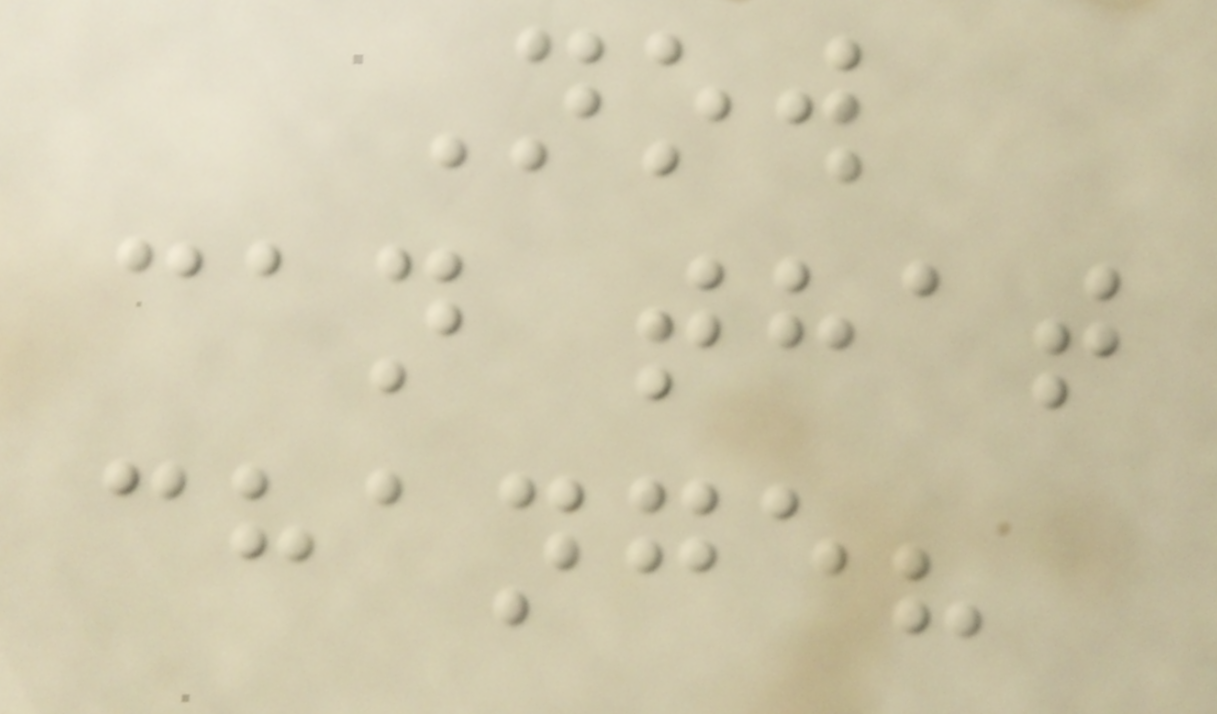Now
can that
change?
